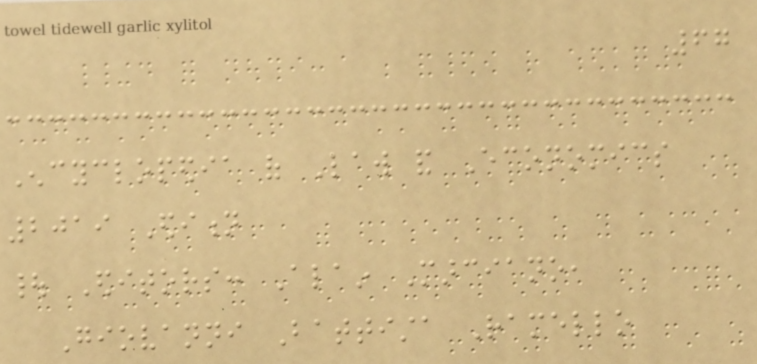67
Encyclopedia of Law and Economics
2019 Edition
| Editors: Alain Marciano,
Giovanni Battista Ramello
